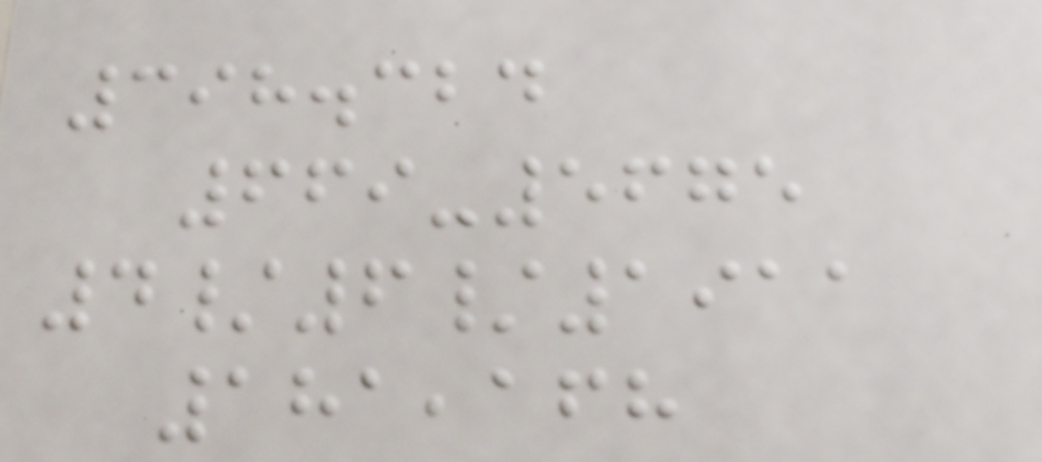398.324
669-5675
4/6/1911
181,168
